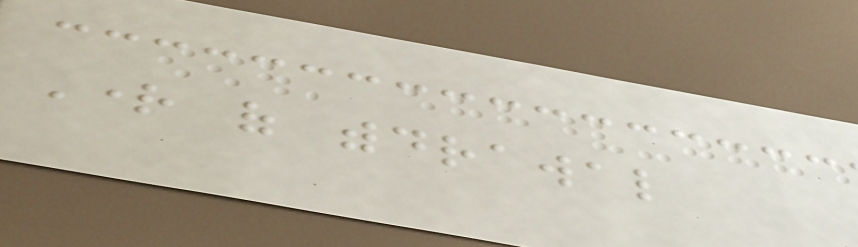Right of withdrawal
